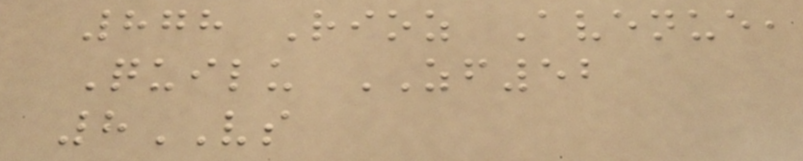878 Rioz Avenue,
Quilu ZF52
8VS
